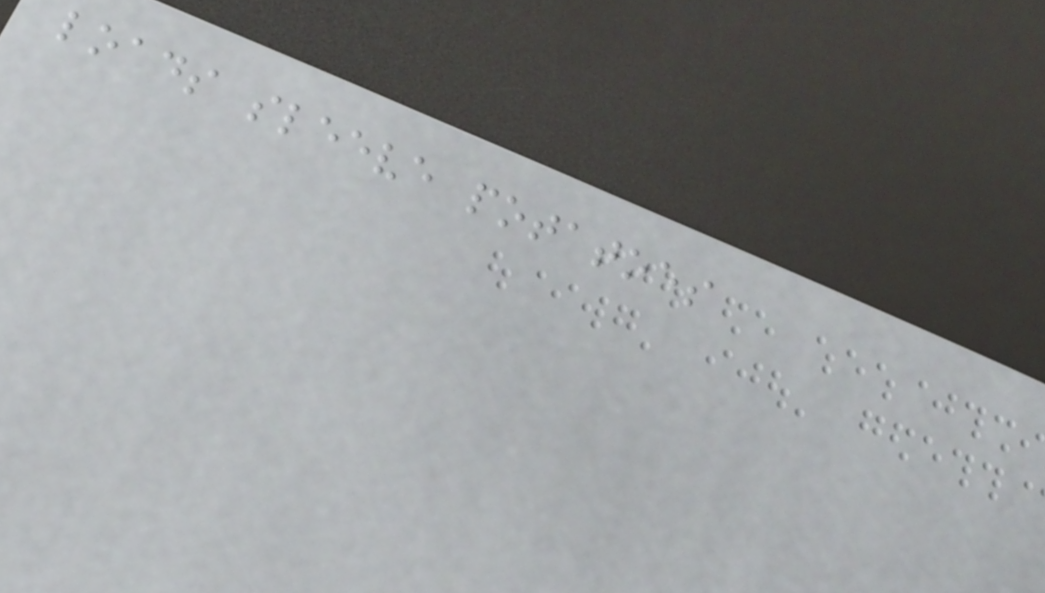loads sleeve potatoes
